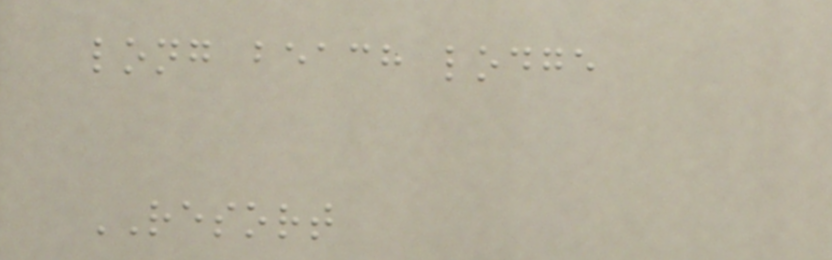long beach lodge
RESORT
